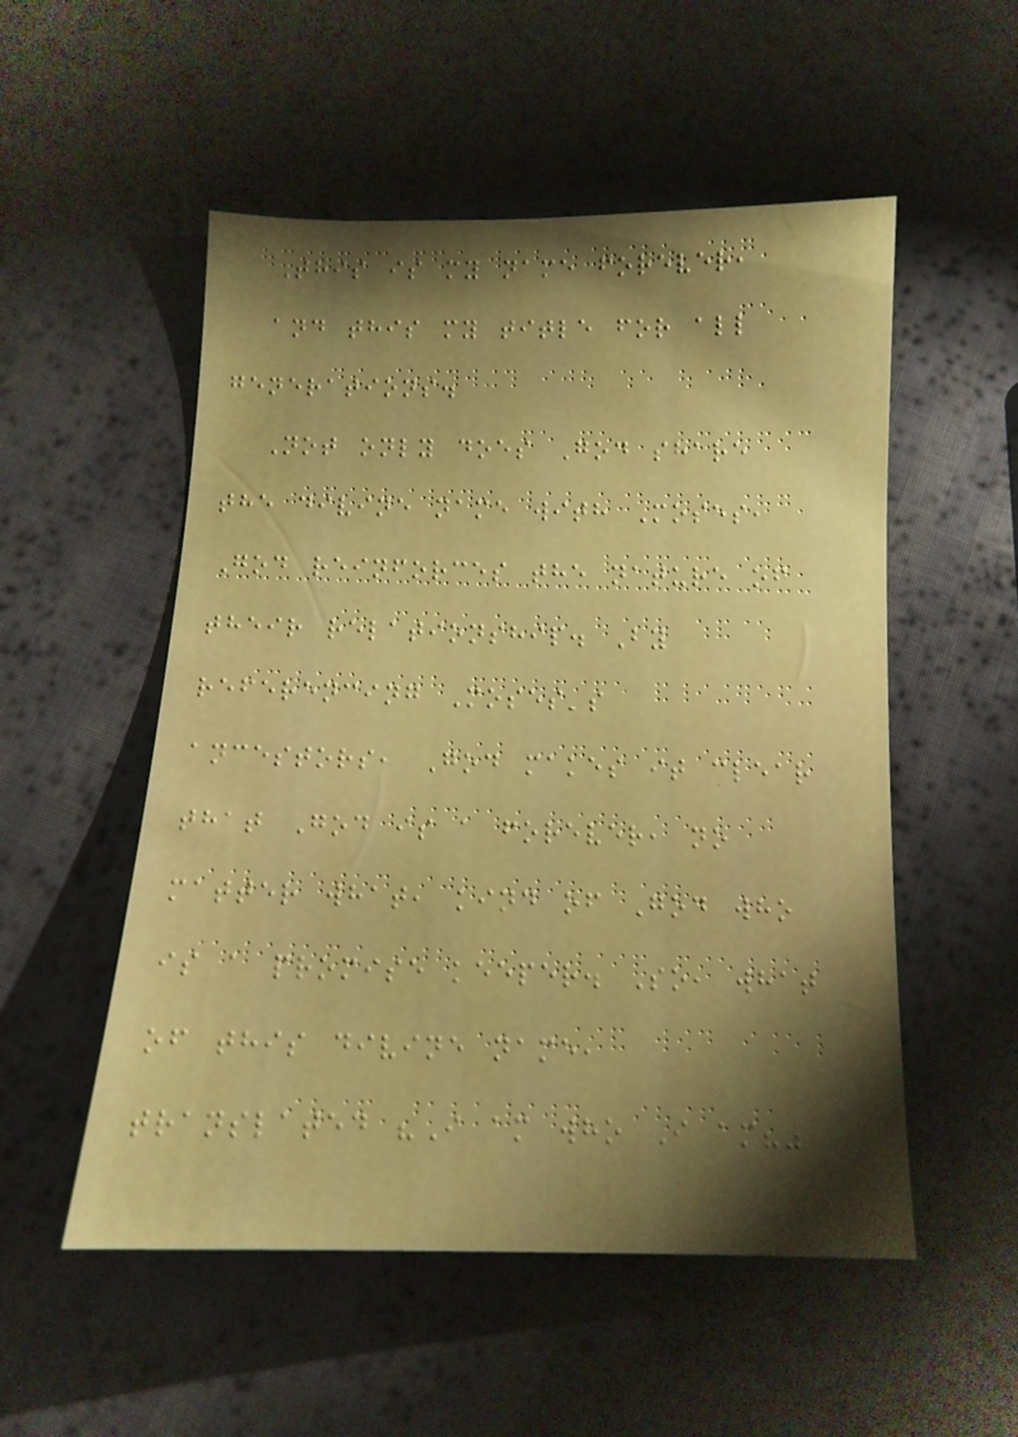This is my name forever,
and this my title for all
generations.
Not only does God share
the divine name with Moses,
God reinforces the nature of
their relationship. By
referencing Moses's
ancestors, God makes it clear
that God is a forever, no
matter what, kind of God who
is a promise keeper. So, what
of this divine name,
translated "I am who I am?"
